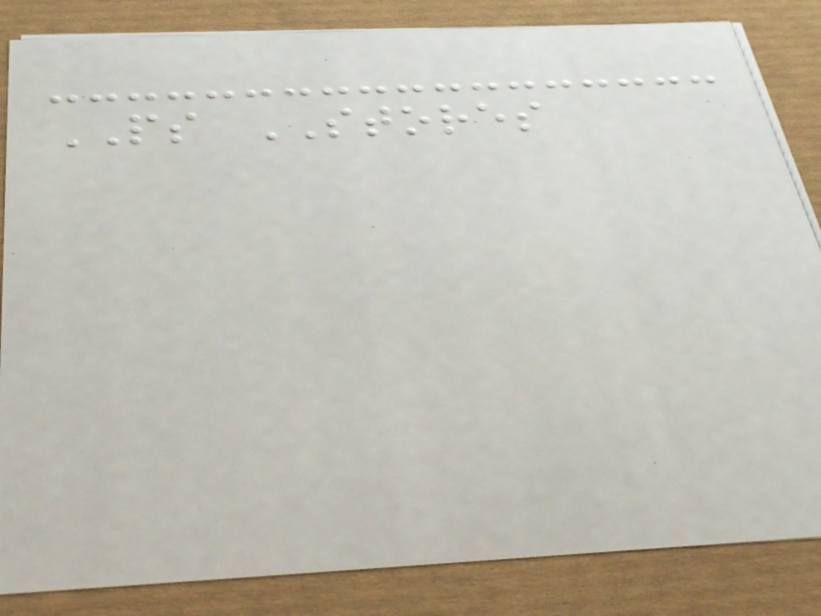PS STORES
